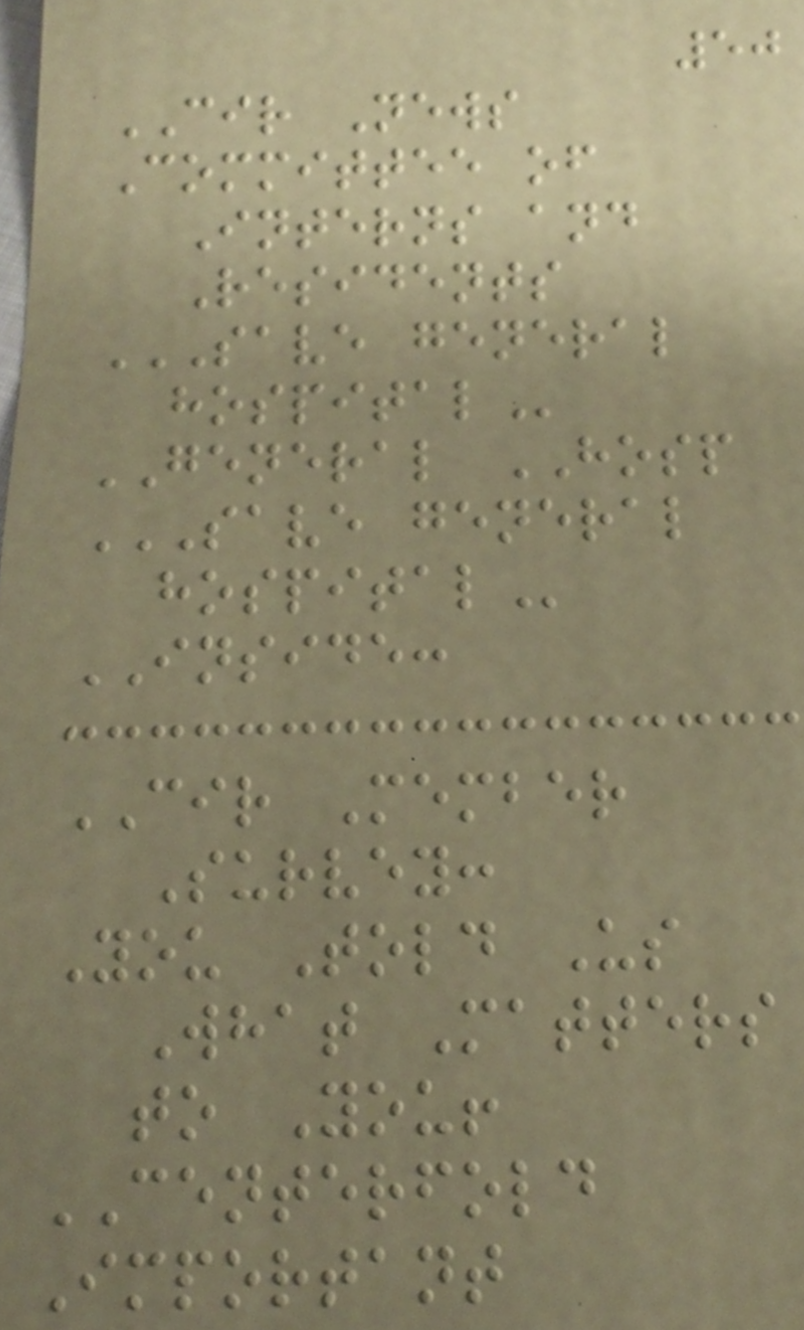50
CIR News
Committee of
Interns and
Residents
SAVE GENERAL
HOSPITAL
GENERAL HOSP
SAVE GENERAL
HOSPITAL
INSIDE:
CIR Member
Survey:
You Told Us
What Matters
to You!
CENTERFOLD
Important
